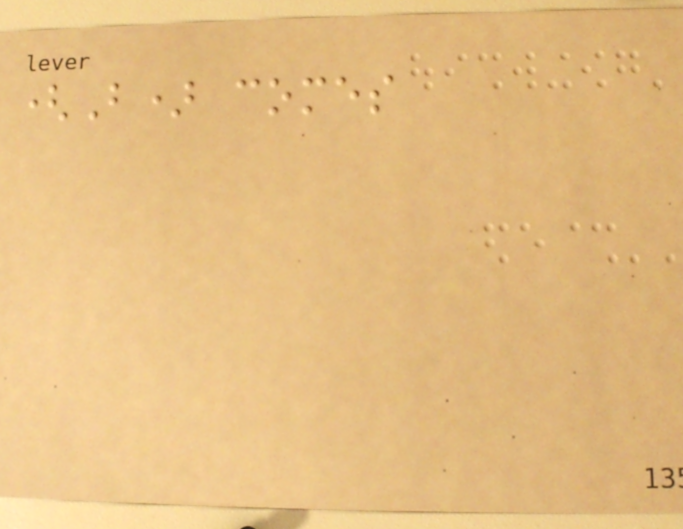(B) comes
